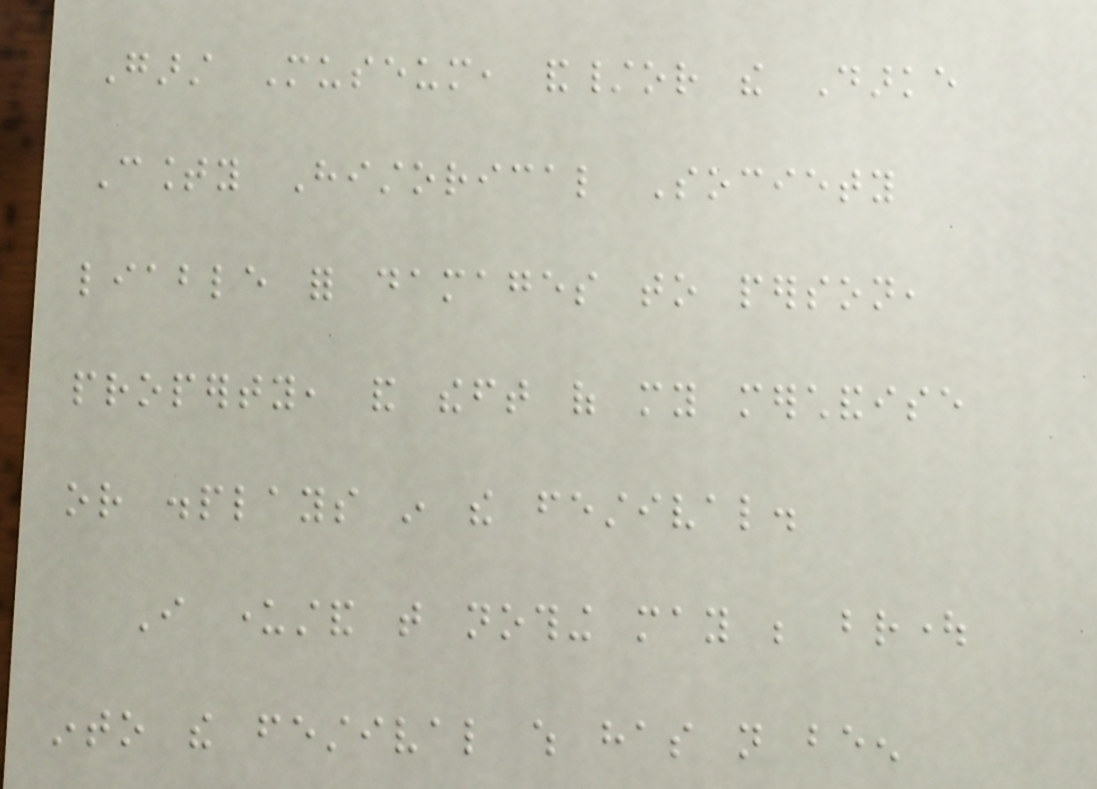Garst Museum, and/or the Darke
County Historical Society
liable for damages to person,
property, and theft of my merchandise
or displays in the festival.
I understand that nothing may be brought
into the festival which has not been
